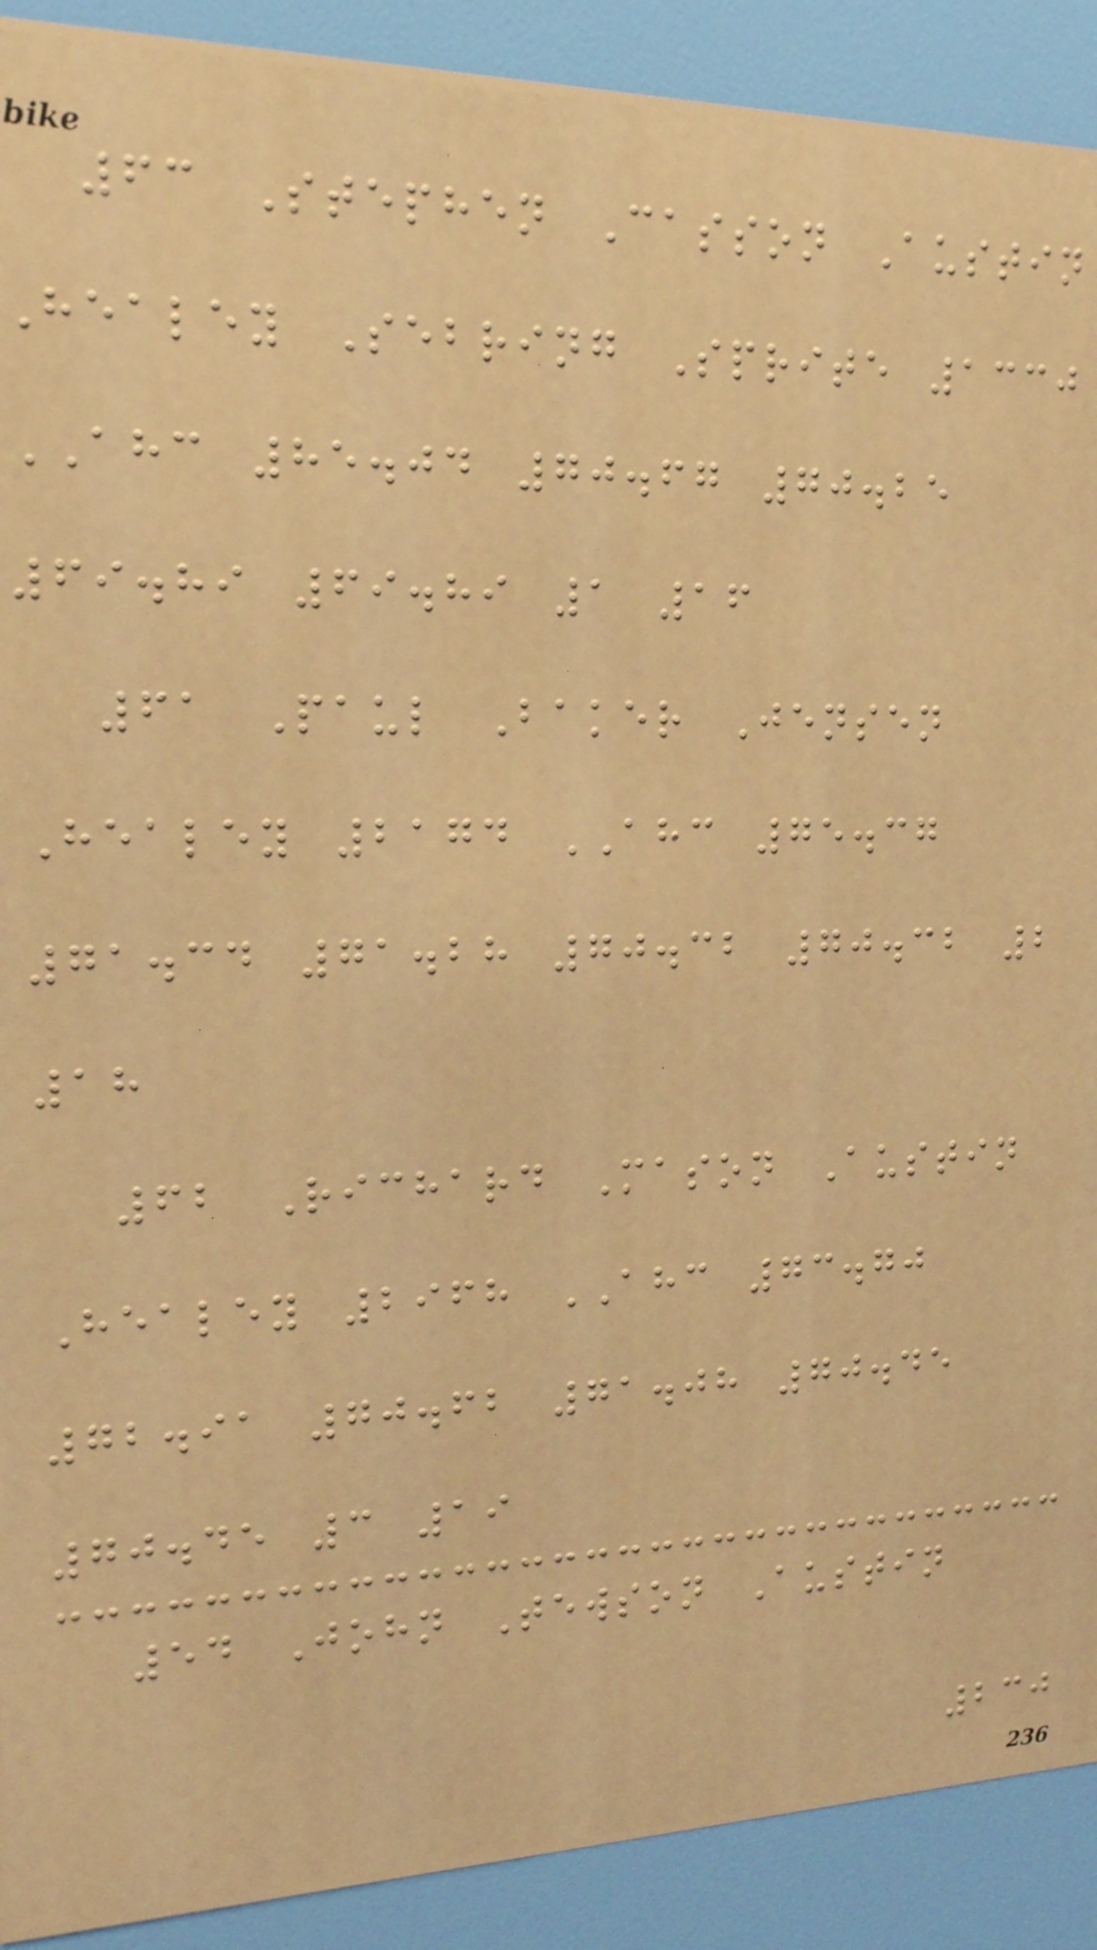63 Stephen Casson Austin
healey Sebring Sprite 1330
AHC 85.04 70.67 70.25
69.89 69.89 1 16
61 Paul Baker Jensen
Healey 2174 AHC 75.37
71.34 71.28 70.32 70.32 2
18
62 Richard Mason Austin
Healey 2968 AHC 73.70
72.91 70.62 71.08 70.45
70.45 3 19
54 John Tewson Austin
230
